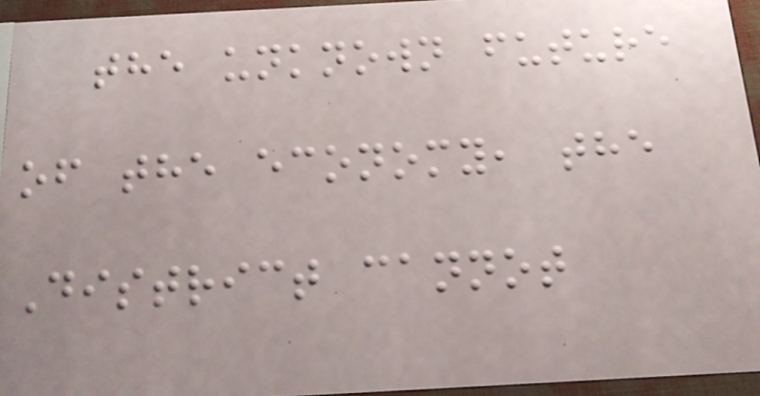the unknown future
of the economy, the
District cannot
